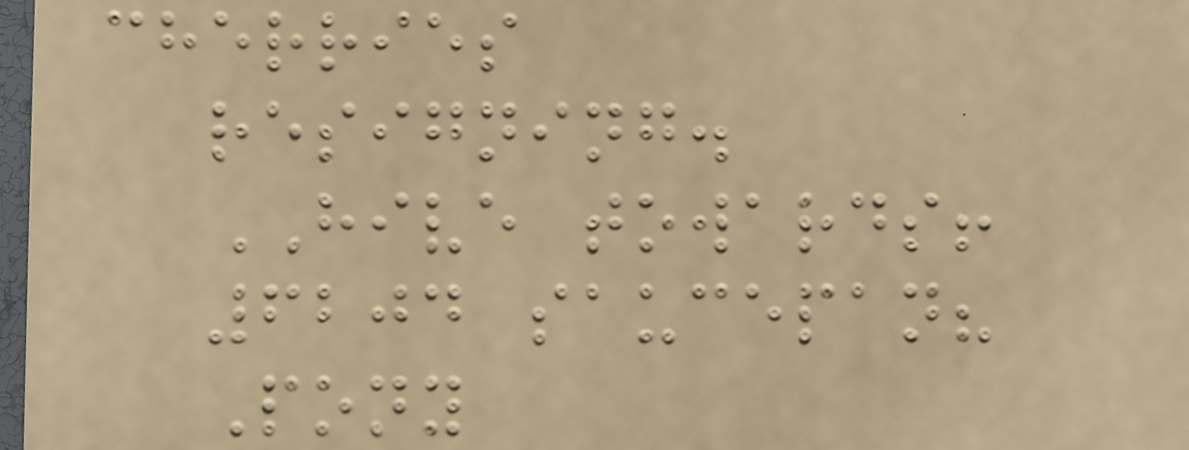cherries
resigning.
HIVE towards!
6204 saucepan?
Pony
